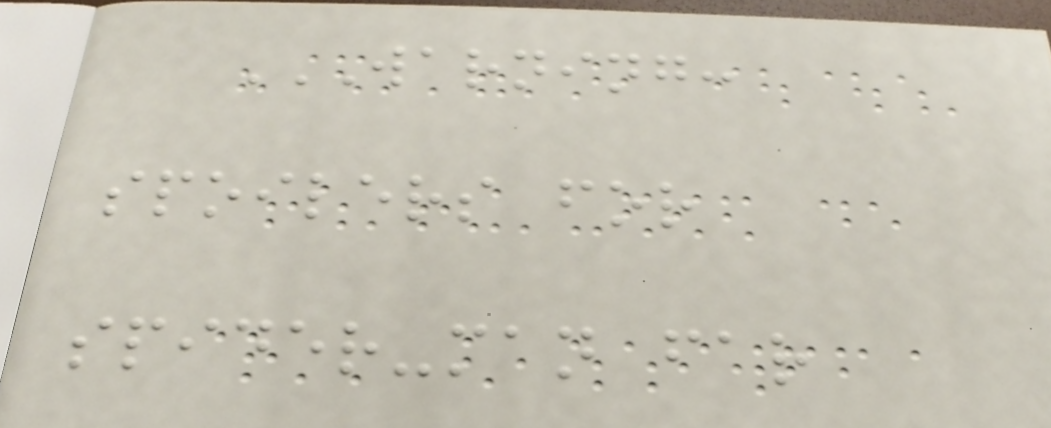WARNING:
SPOILERS FOR
SPIDER-MAN FAR
